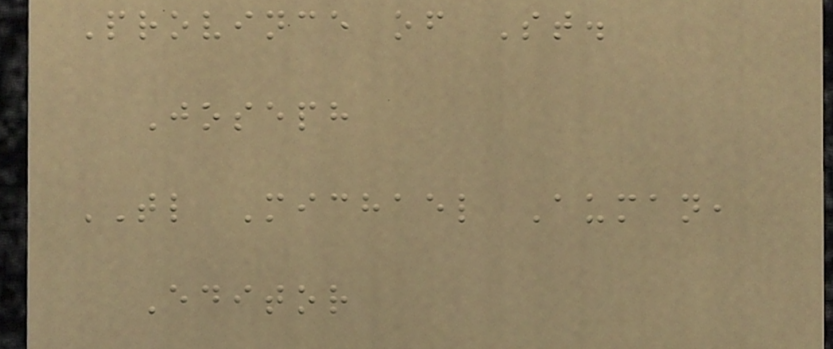Province of St.
Joseph
TL Michael Auman,
Editor
